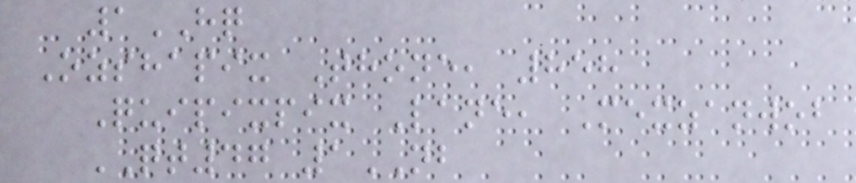1HQ
Ozshapix Thone, 858
Quipixpix Lane, Mexzanwob
QT47 1NB
